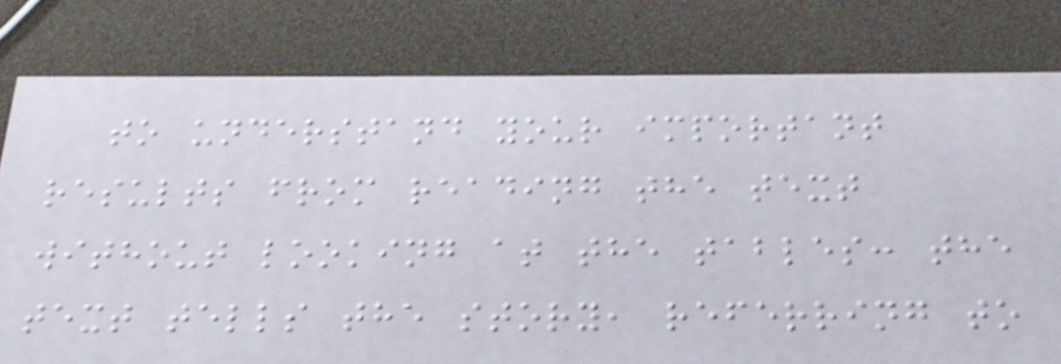to understand your important
results from reading the text
without looking at the tables: the
text tells the story, referring to
